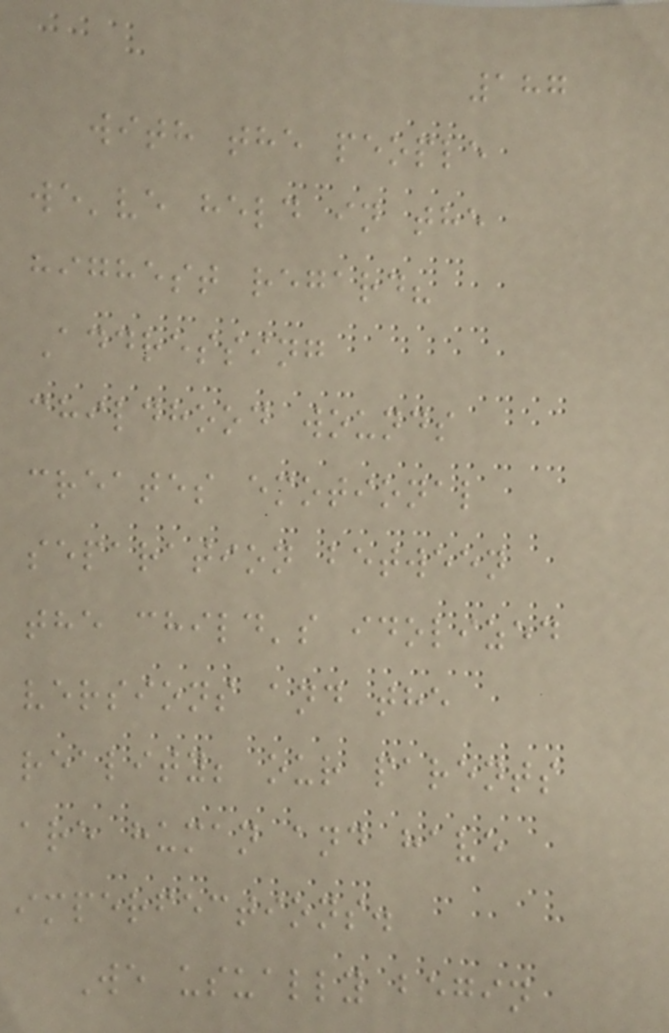187
with the people
we've held in the
highest regard?
Addressing
childhood wounds
creates emotional
separation between
the child's idolized
versions and the
reality; our parents
are human and have
imperfections.
We usually begin
